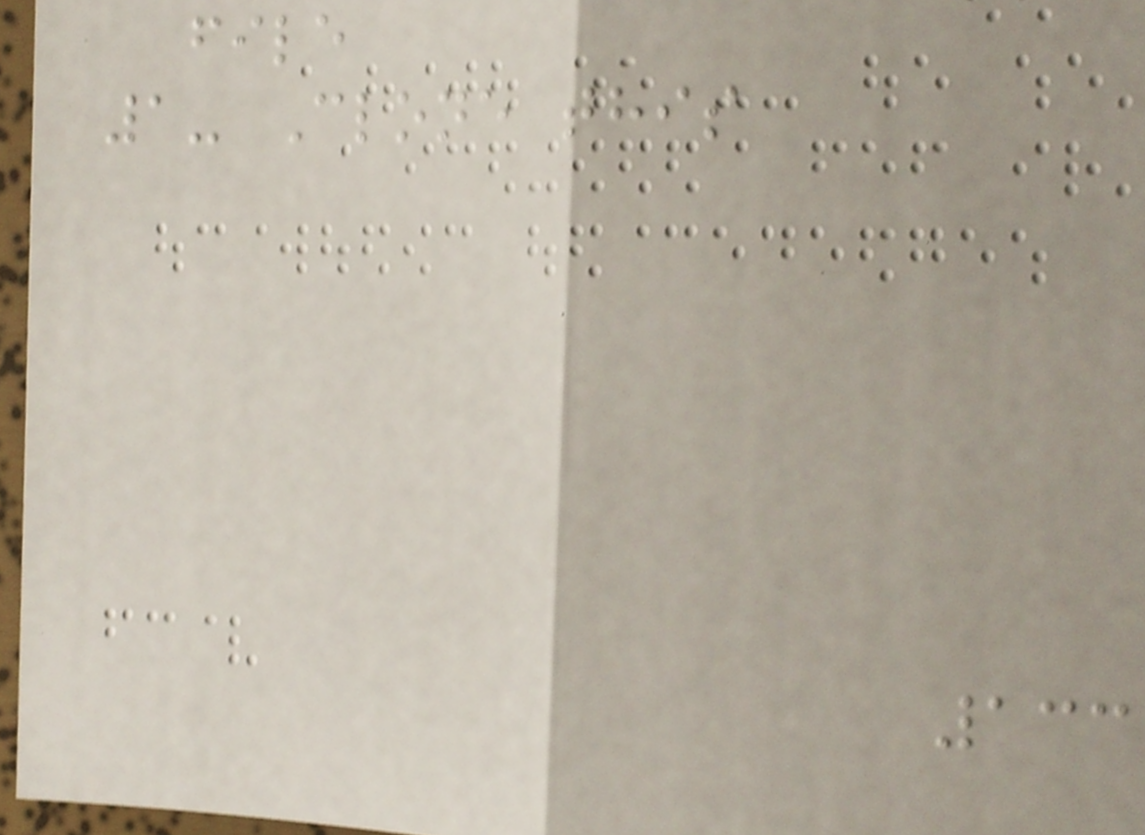file
1- Clone this
133
